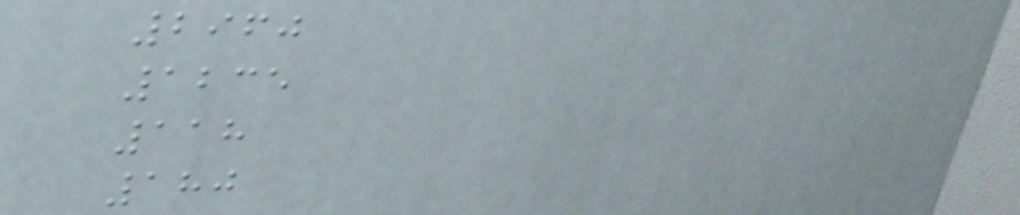2960
1235
118
180
